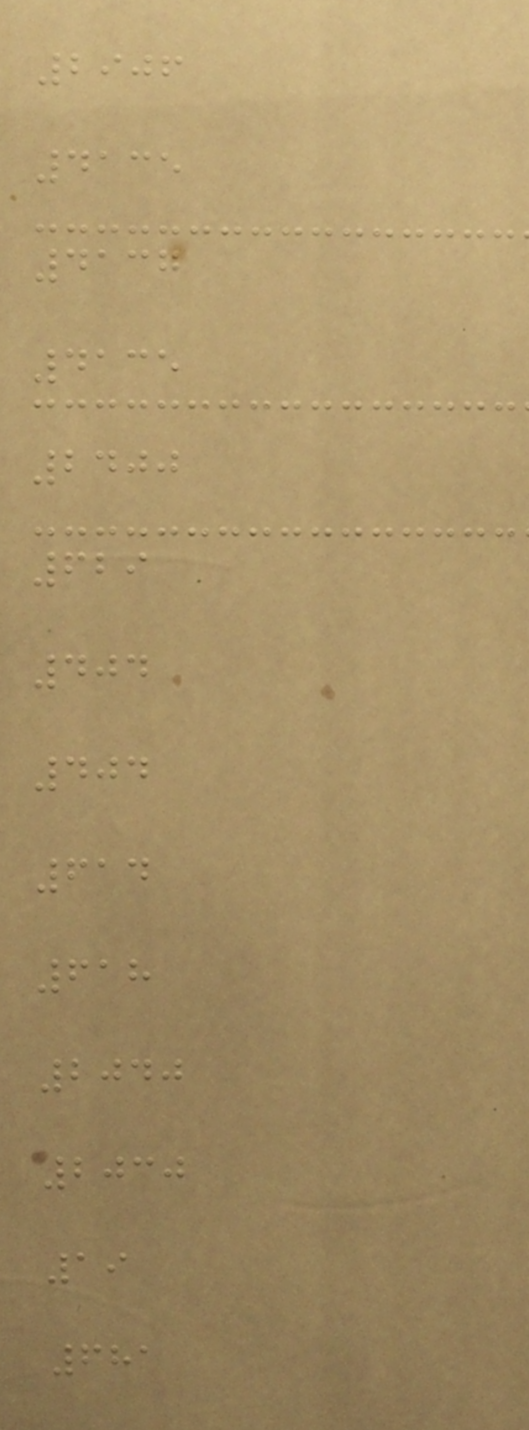2906
4135
4137
4135
2400
629
404
404
614
618
2040
2030
19
681
